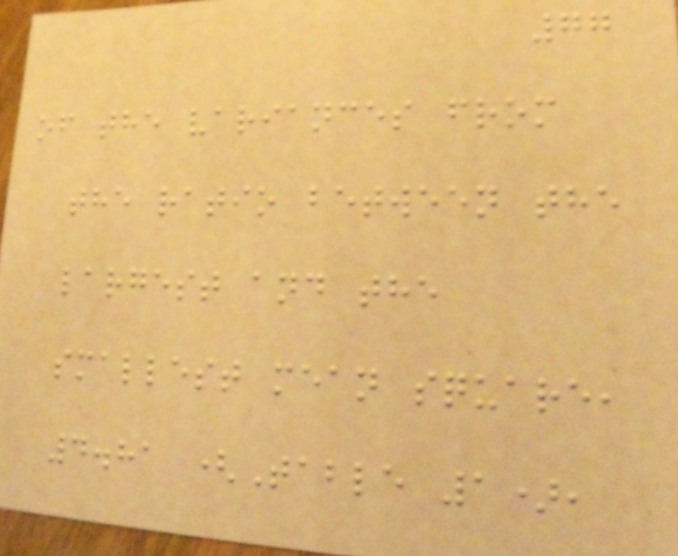77
of the variances from
the ratio between the
largest and the
smallest mean square,
4.81 (Table 1),
